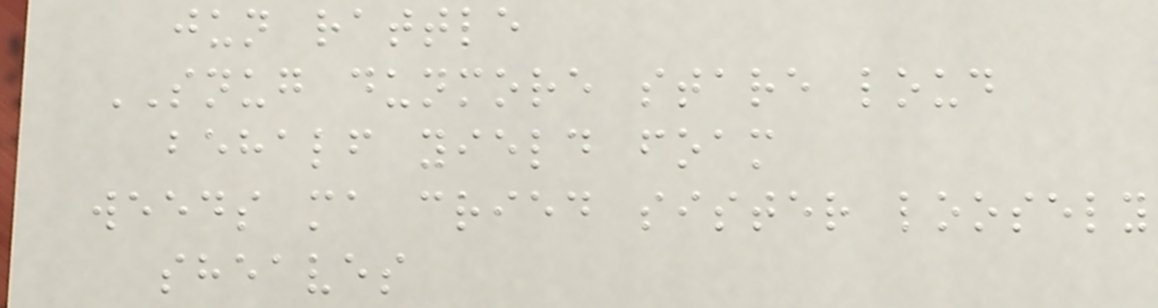jun rattle
SNUG dunmore stare loud
behalf yield foam
weeds ma cried sister loosely
sheaves
